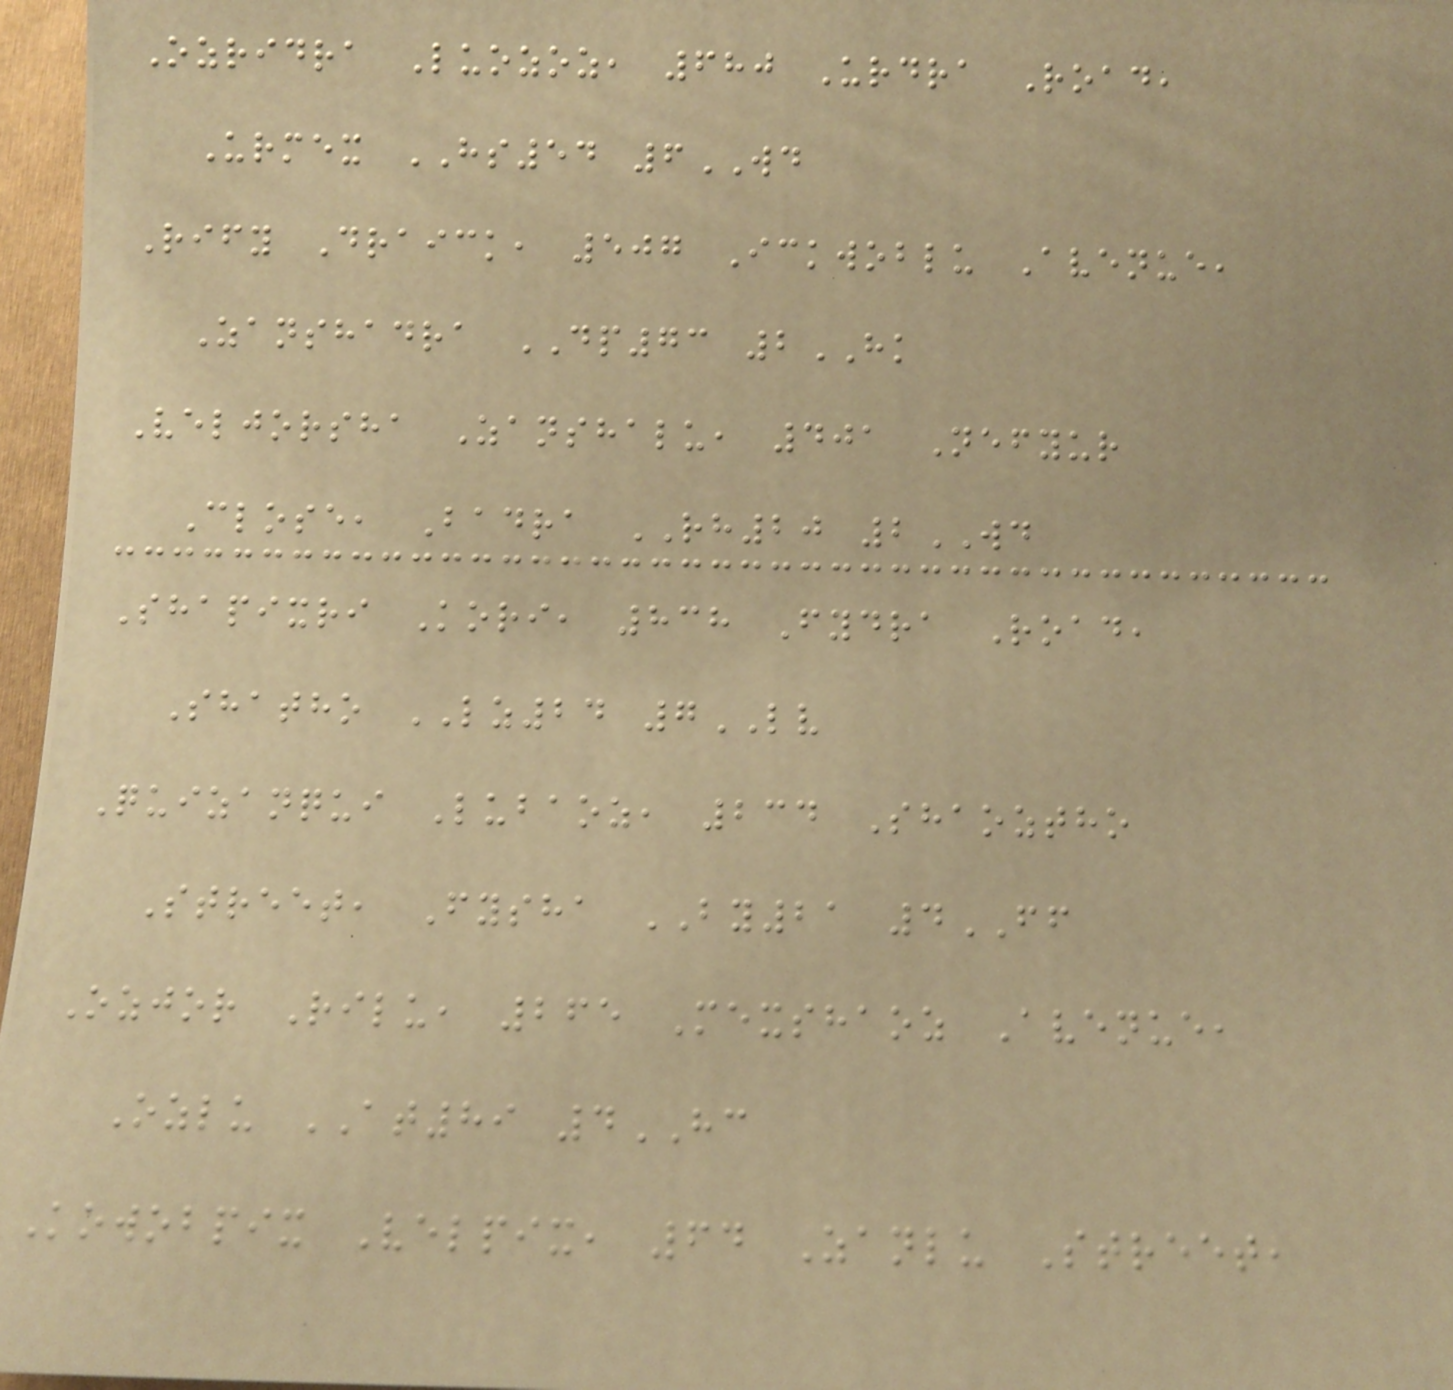Ozridra Luozoz, 680 Urdra Road,
Urmex HS54 6WD
Rify Draick, 507 Ickwoblu Avenue,
Zanshadra DP73 2HK
Veljorsha Zanshalu, 401 Nefyur
Close, Badra RH20 2WD
Shapixri Kori, 838 Fydra Road,
Shatho LZ24 7LV
Quizanqui Lubaoz, 234 Shaoztho
Street, Fysha BY21 4FF
Ozjor Rilu, 265 Mexshaoz Avenue,
Ozlu AT89 4HC
Kowobpix Velpix, 64 Zanlu Street,
